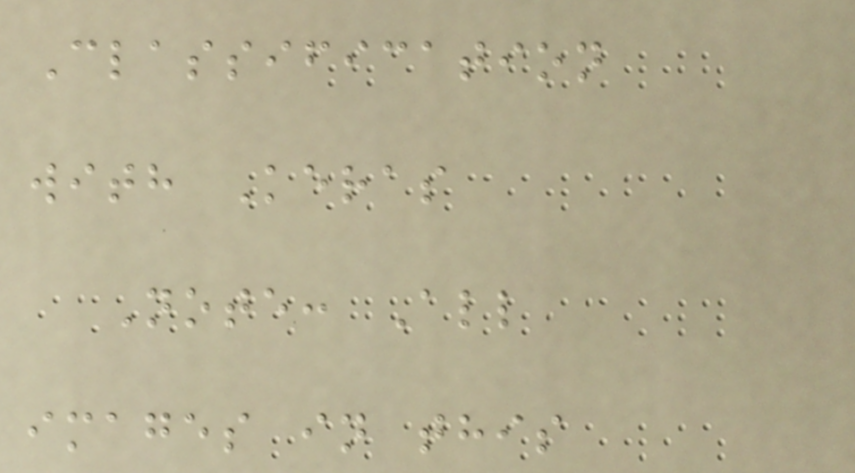Classification
with Keras
Note: All
images in this
